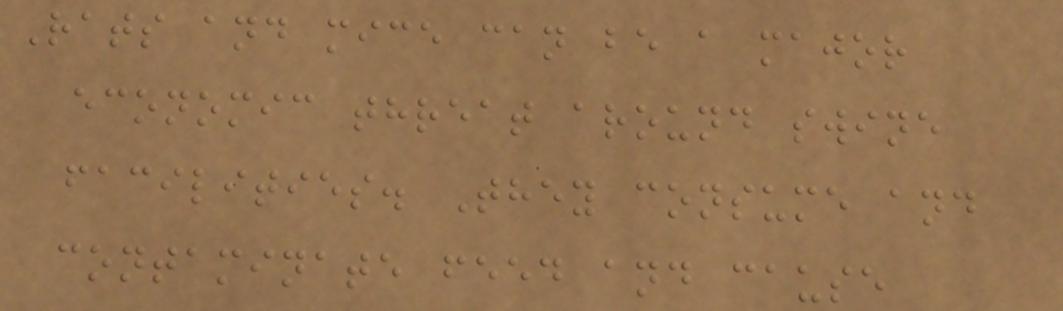Rats and mice can be a major
economic threat around swine
facilities. They consume and
contaminate feed and cause
